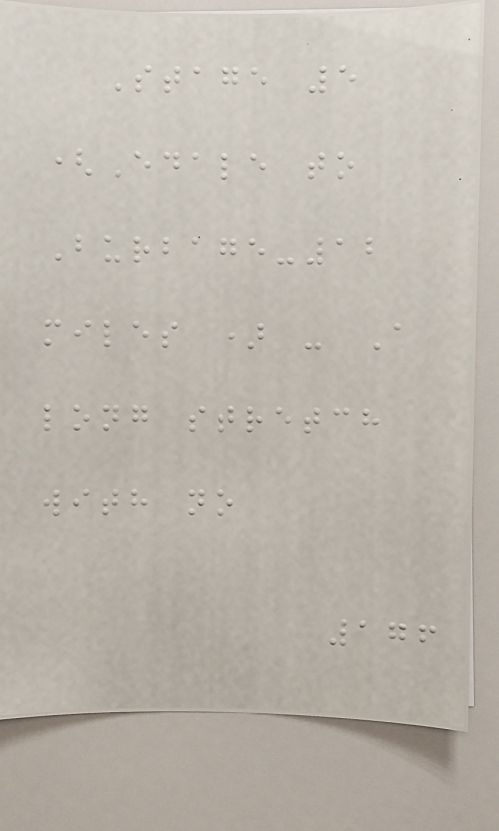Stage 5
(Edale to
Burbage-12
miles ) - A
long stretch
with no
176
